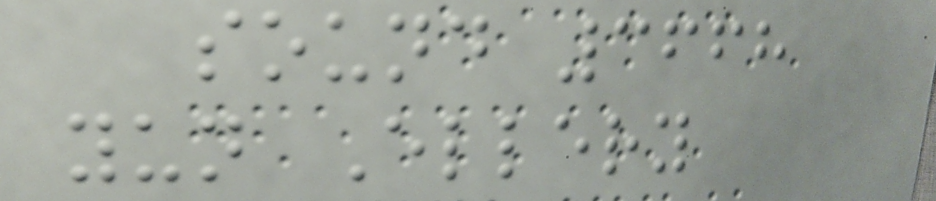sound 3668
yun Ellery
